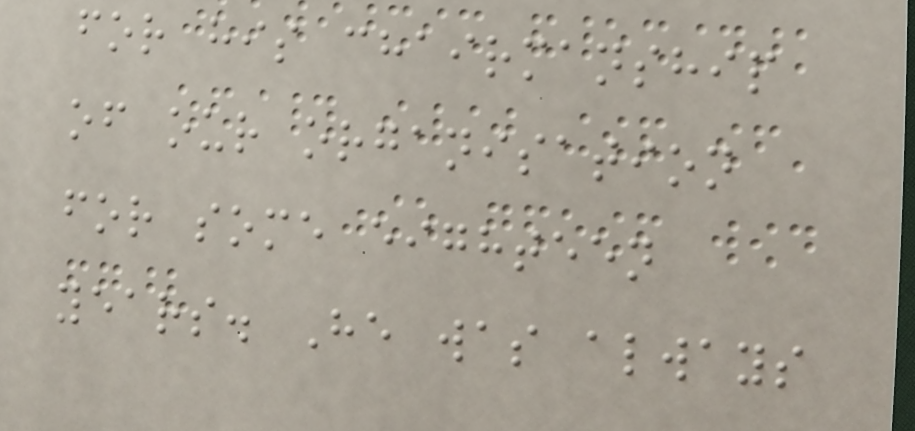for his chairmanship
of our organisation
for some eighteen
years. He was always
